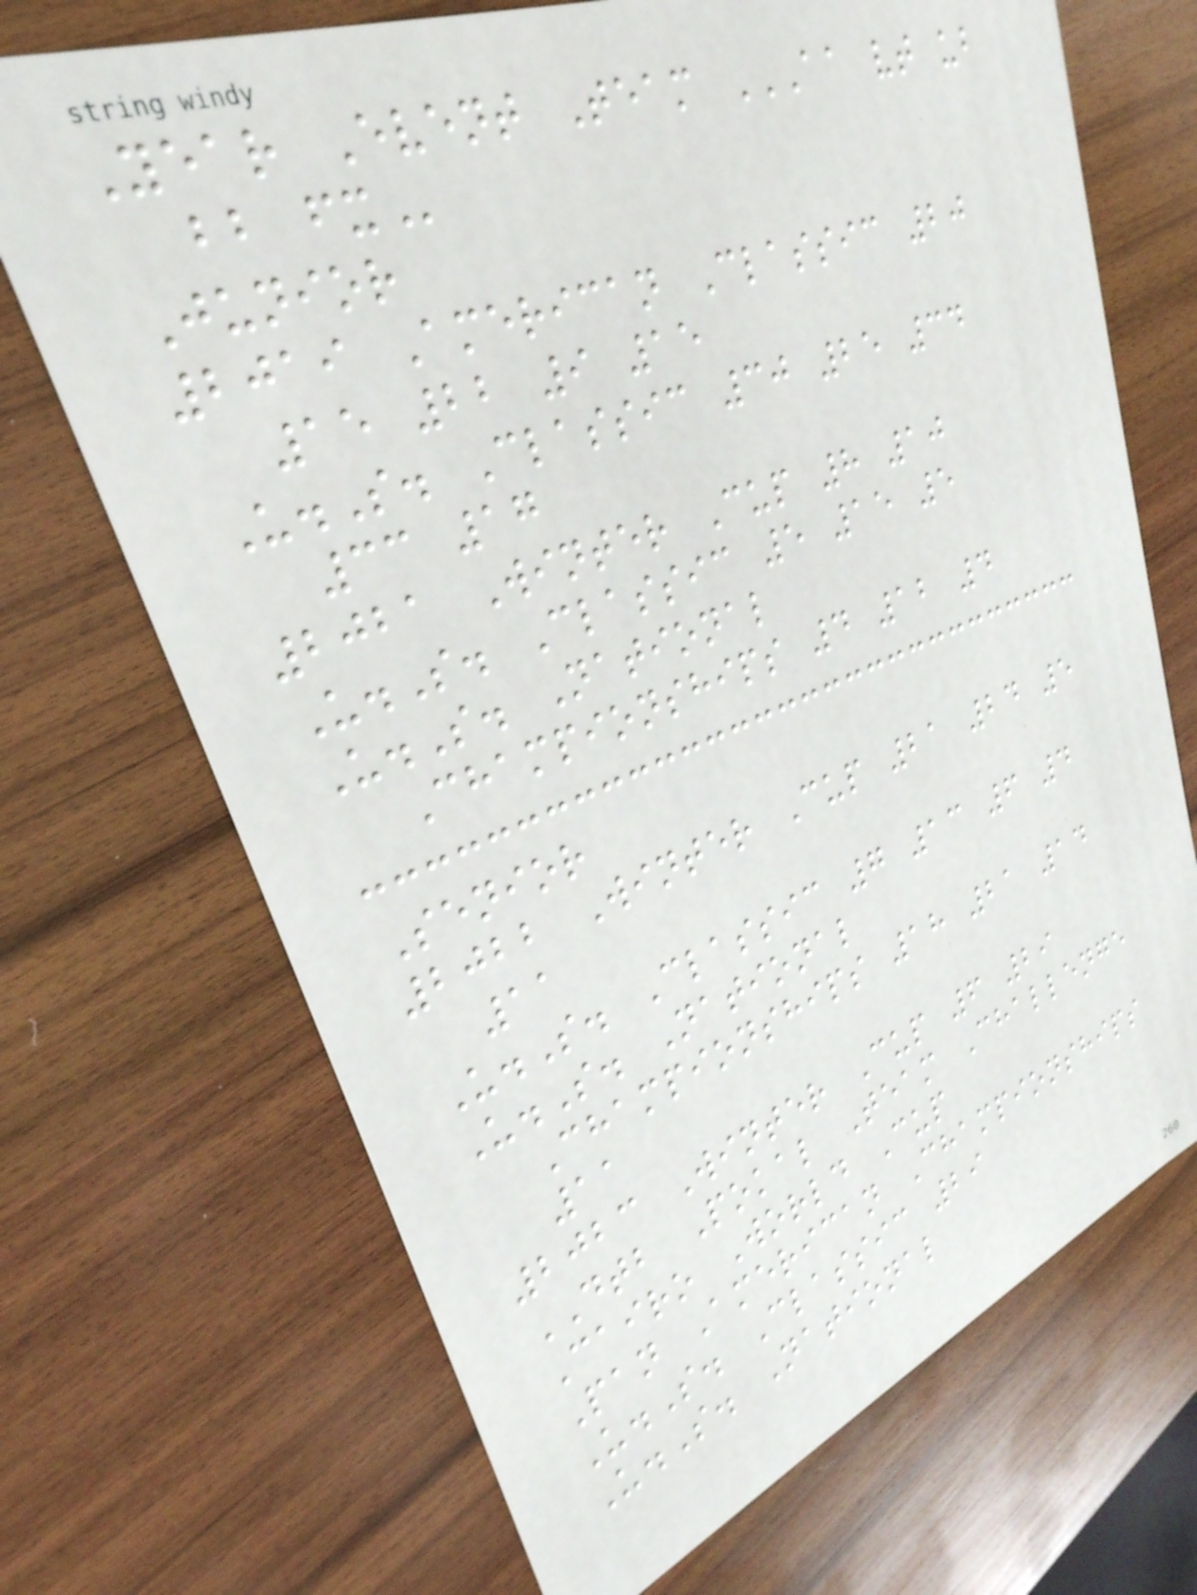Year Event Team AA VT UB
BB FX
Junior
2019 American Classic 20
15 22 9 15
U.S. Classic 30 25 34
33 17
2021 Winter Cup 8 10
U.S. Classic 5 15 5
U.S. National
Championships 4 12 4
Senior
2022 Winter Cup 21 24 5
11
U.S. Classic 7 13 6 4
U.S. National
Championships 18 21 14
11
2023 Winter Cup 6 29
DTB Pokal Team Challenge
Cairo World Cup
Pan American Championships
U.S. Classic 29
U.S. National
